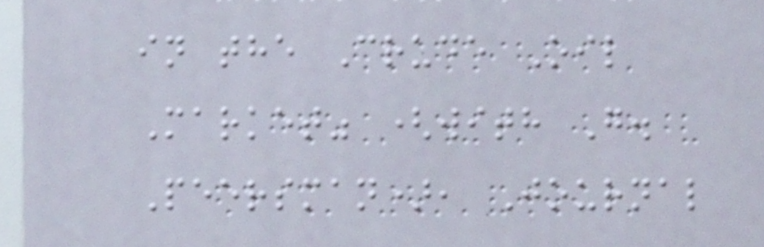in the Crude Oil
Market" (with G.
Peersman), Journal
